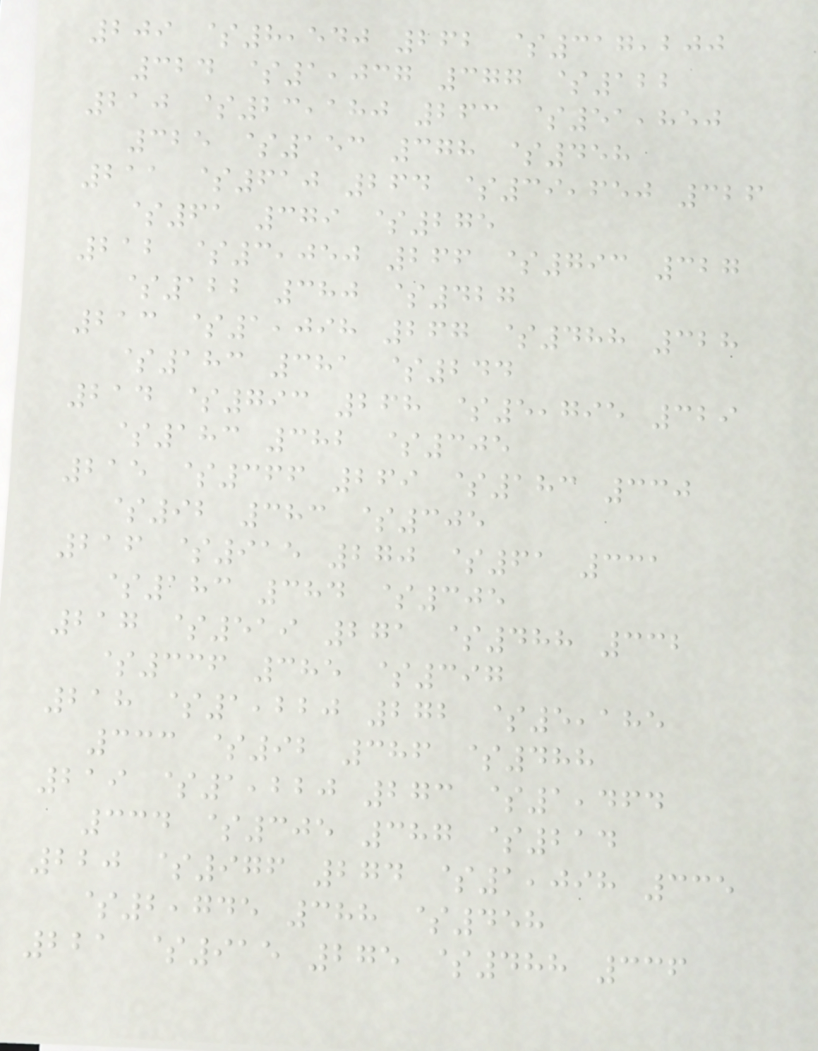209 $8,540 262 $317,200
324 $1,037 377 $122
210 $23,180 263 $51,850
325 $153 378 $458
211 $610 264 $39,650 326
$61 379 $275
212 $3,050 266 $793 327
$122 380 $427
213 $1,098 267 $488 328
$183 381 $244
214 $793 268 $5,795 329
$183 382 $305
215 $366 269 $183 330
$92 383 $305
216 $915 270 $61 331
$183 384 $305
217 $519 271 $488 332
$336 385 $397
218 $1,220 272 $5,185
333 $92 386 $488
219 $1,220 273 $1,464
334 $305 387 $214
220 $976 274 $1,098 335
$2,745 388 $458
221 $915 275 $488 336
